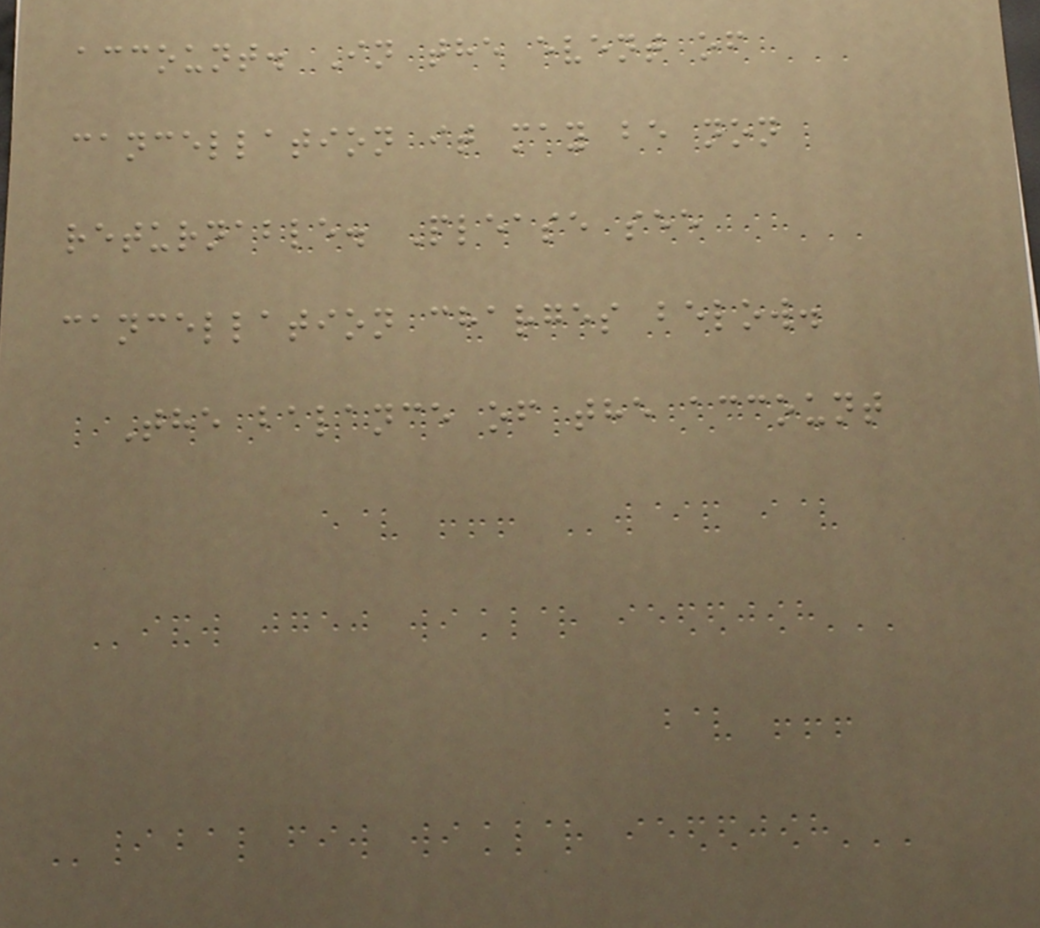account. In the event of
cancellation it may be non
returnable. Please see
cancellation charges below.
The balance of the account
